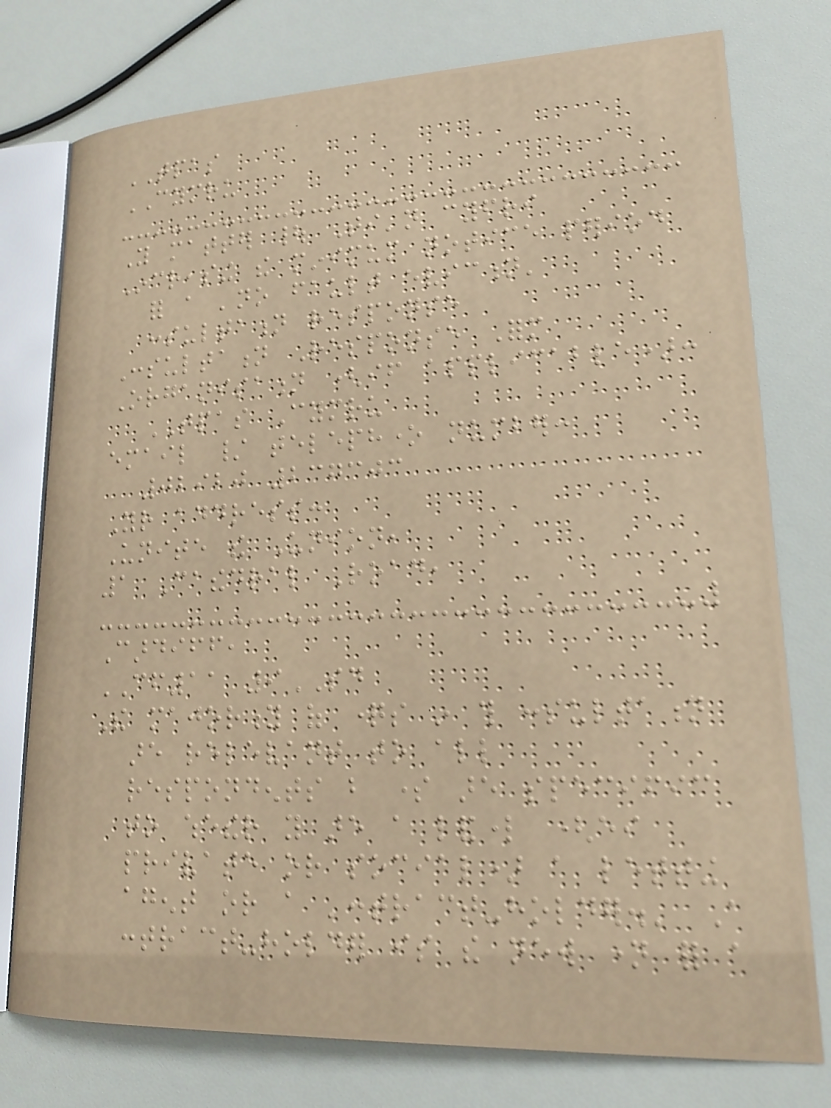TPAS
CYMRU
You matter | Ti'n cyfri
Increasing the minimum notice period
for a 'no fault eviction'
consultation response
Consultation Response Form
Organisation (if applicable):
TPAS Cymru
email / telephone number:
02920 237303
Your address:
Unite the Union,
1 Cathedral Road,
Cardiff,
CF11 9SD
The majority of questions in this consultation
are relevant to all
respondents but some are specific
to whether you are a landlord (either
private or social) a letting
agent or a 'contract-holder.' A
contract-holder is the new name for a
